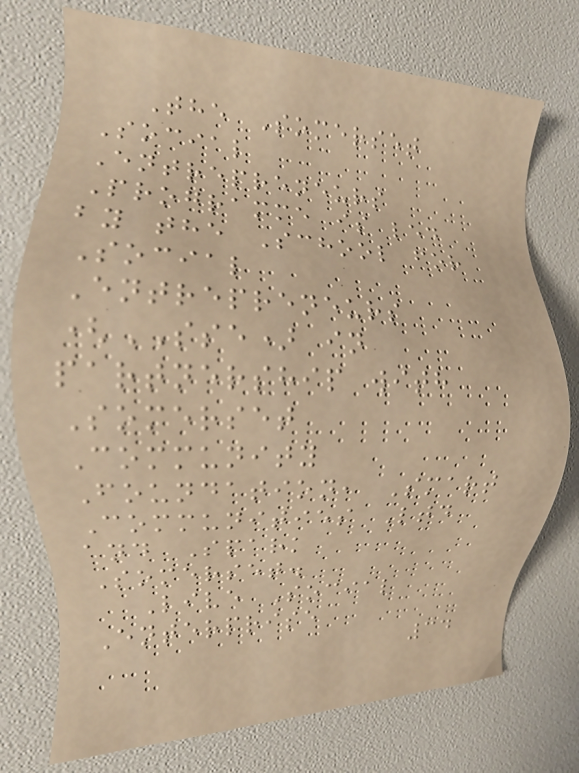The Somerset
Social
Entrepreneurs
Programme is led
by the School for
Social
Entrepreneurs
(SSE) in
partnership with
Somerset
Community
Foundation, Smart
Communities Ltd
and Spark
Somerset.
Live Social
Enterprise
34
